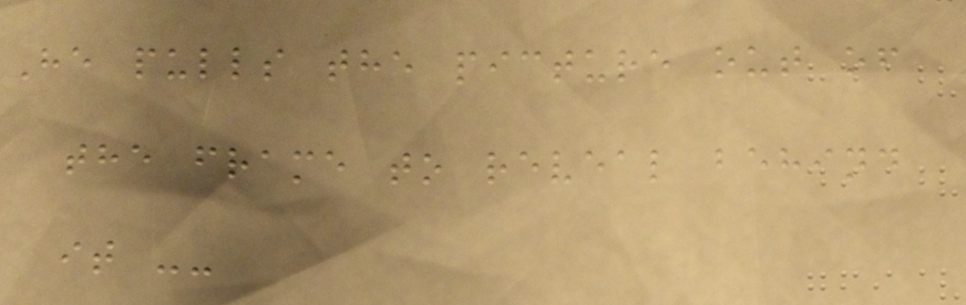He pulls the picture out of
the frame to reveal behind
it --
